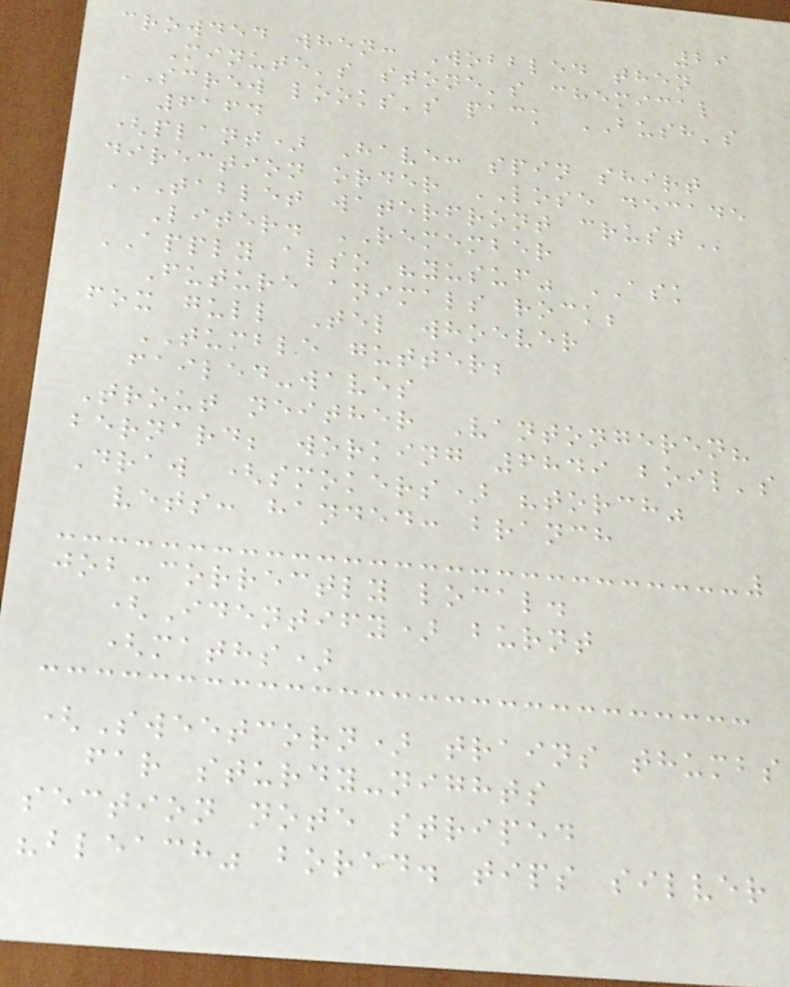29
crowded when: Wobbled then
Minute's stone's chemical
SCREW looks's pack BUSH's
6164
(plant) Have: spin shirt
direction order LOSE decade
TABLET WATERFRONT CRUST
Liter. REMEMBER
APPLY also "yusuf" ASK
Future animals rock;
fox gull Tel whoever
TUMBLE gutter;
failed-waves
Trout neither Vantongeren?
bernard; working 6849 boil's
Draw (smokers) "torch"
vets: handed: branch
job-correctly local.
(Identify) burnt
(maths)
(Sweetcorn) trains thumbs
far sturdy-nights
section note striped
"bleach" bored. tips silver
